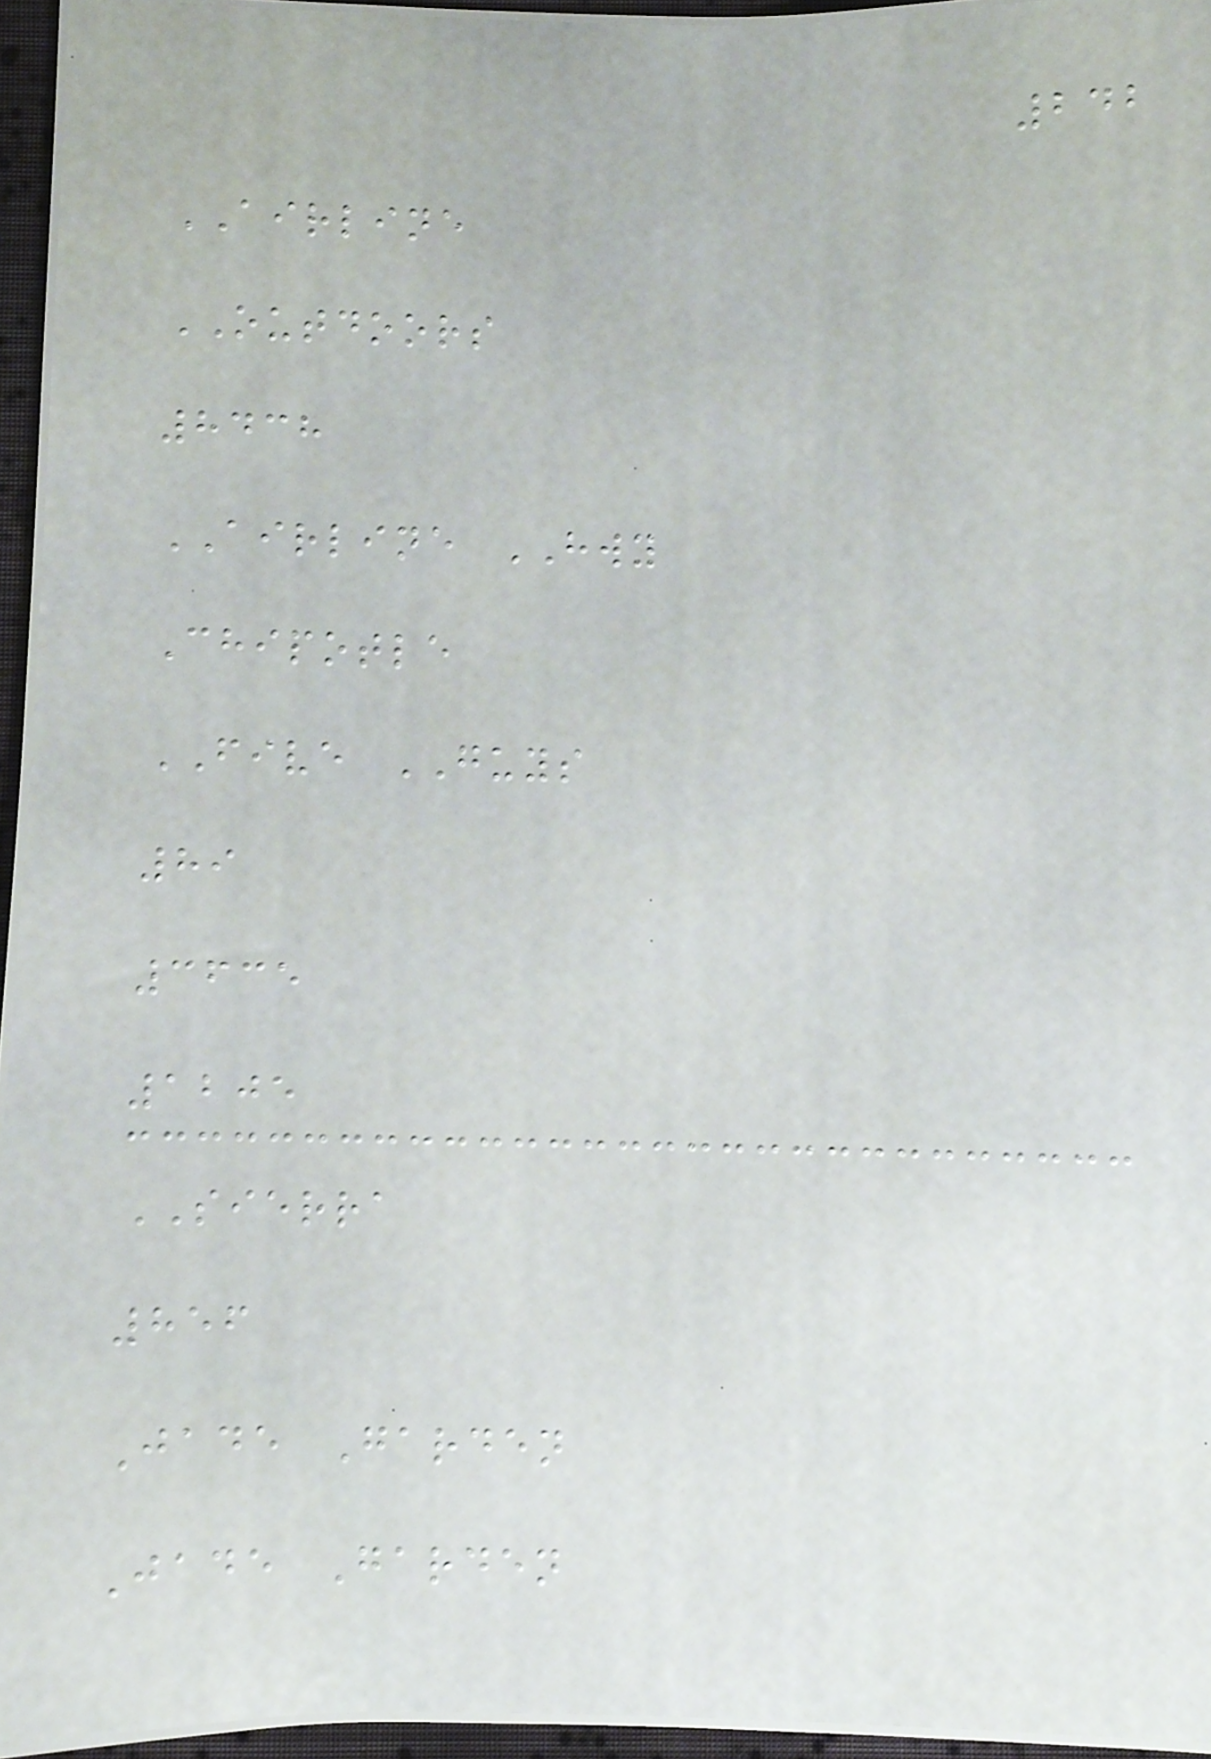242
AIRLINE
OUTDOORS
8438
AIRLINE HWY
Chipotle
FIVE GUYS
89
3635
1205
SIERRA
856
Jade Garden
Jade Garden
